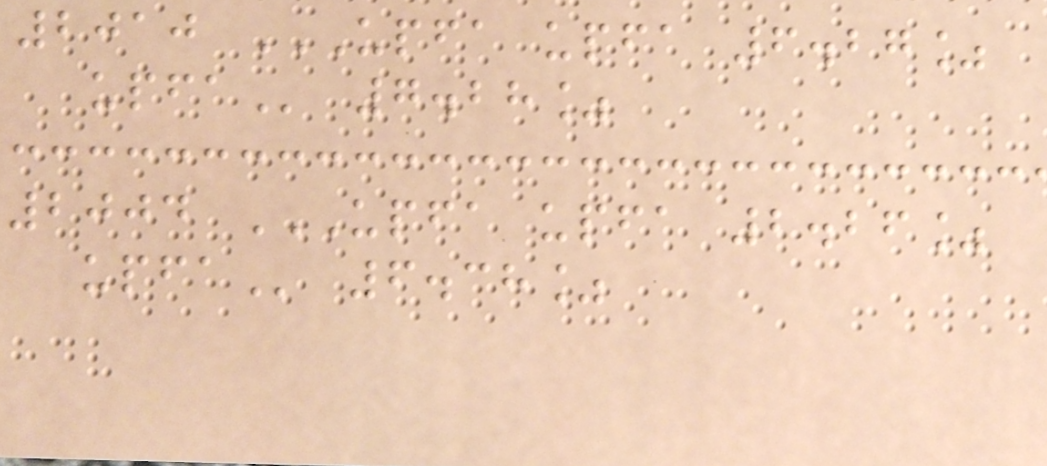2010 UPFA UPFA 6.27%
UPFA 7.28%
2004 UPFA UPFA 2.26%
UPFA 6.38%
